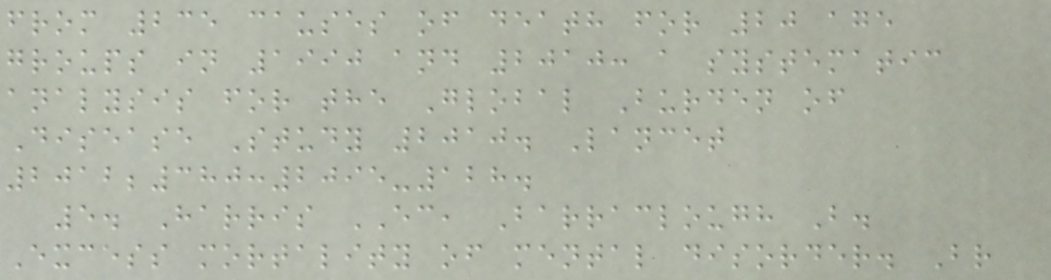from 235 causes of death for 20 age
groups in 1990 and 2010: a systematic
analysis for the Global Burden of
Disease Study 2010. Lancet
2012;380:2095-128.
5. Harris EC, Barraclough B.
Excess mortality of mental disorder. Br
